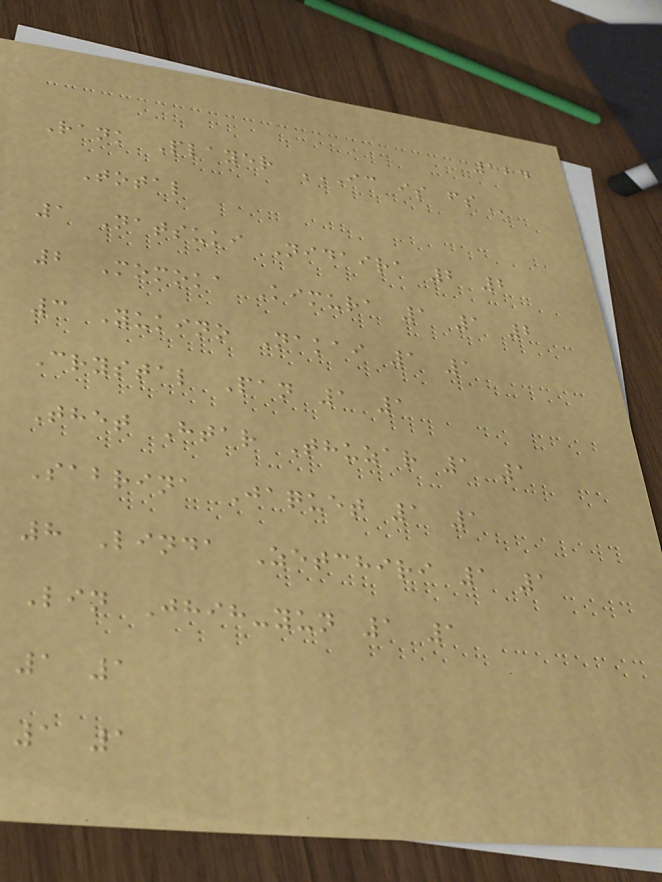124
Rank Player IC IS FS
Total
1 Natsuki Nidaira 2 2
2 Momoka Kimura 1 1 2
3 Yukino Nakai 1 1
Crystal Pan 1 1
Thet Htar Thuzar 1 1
Sabrina Jaquet 1 1
8 Linda Zetchiri 1 1
Lin Jhih-yun 1 1
1 1
1 1
